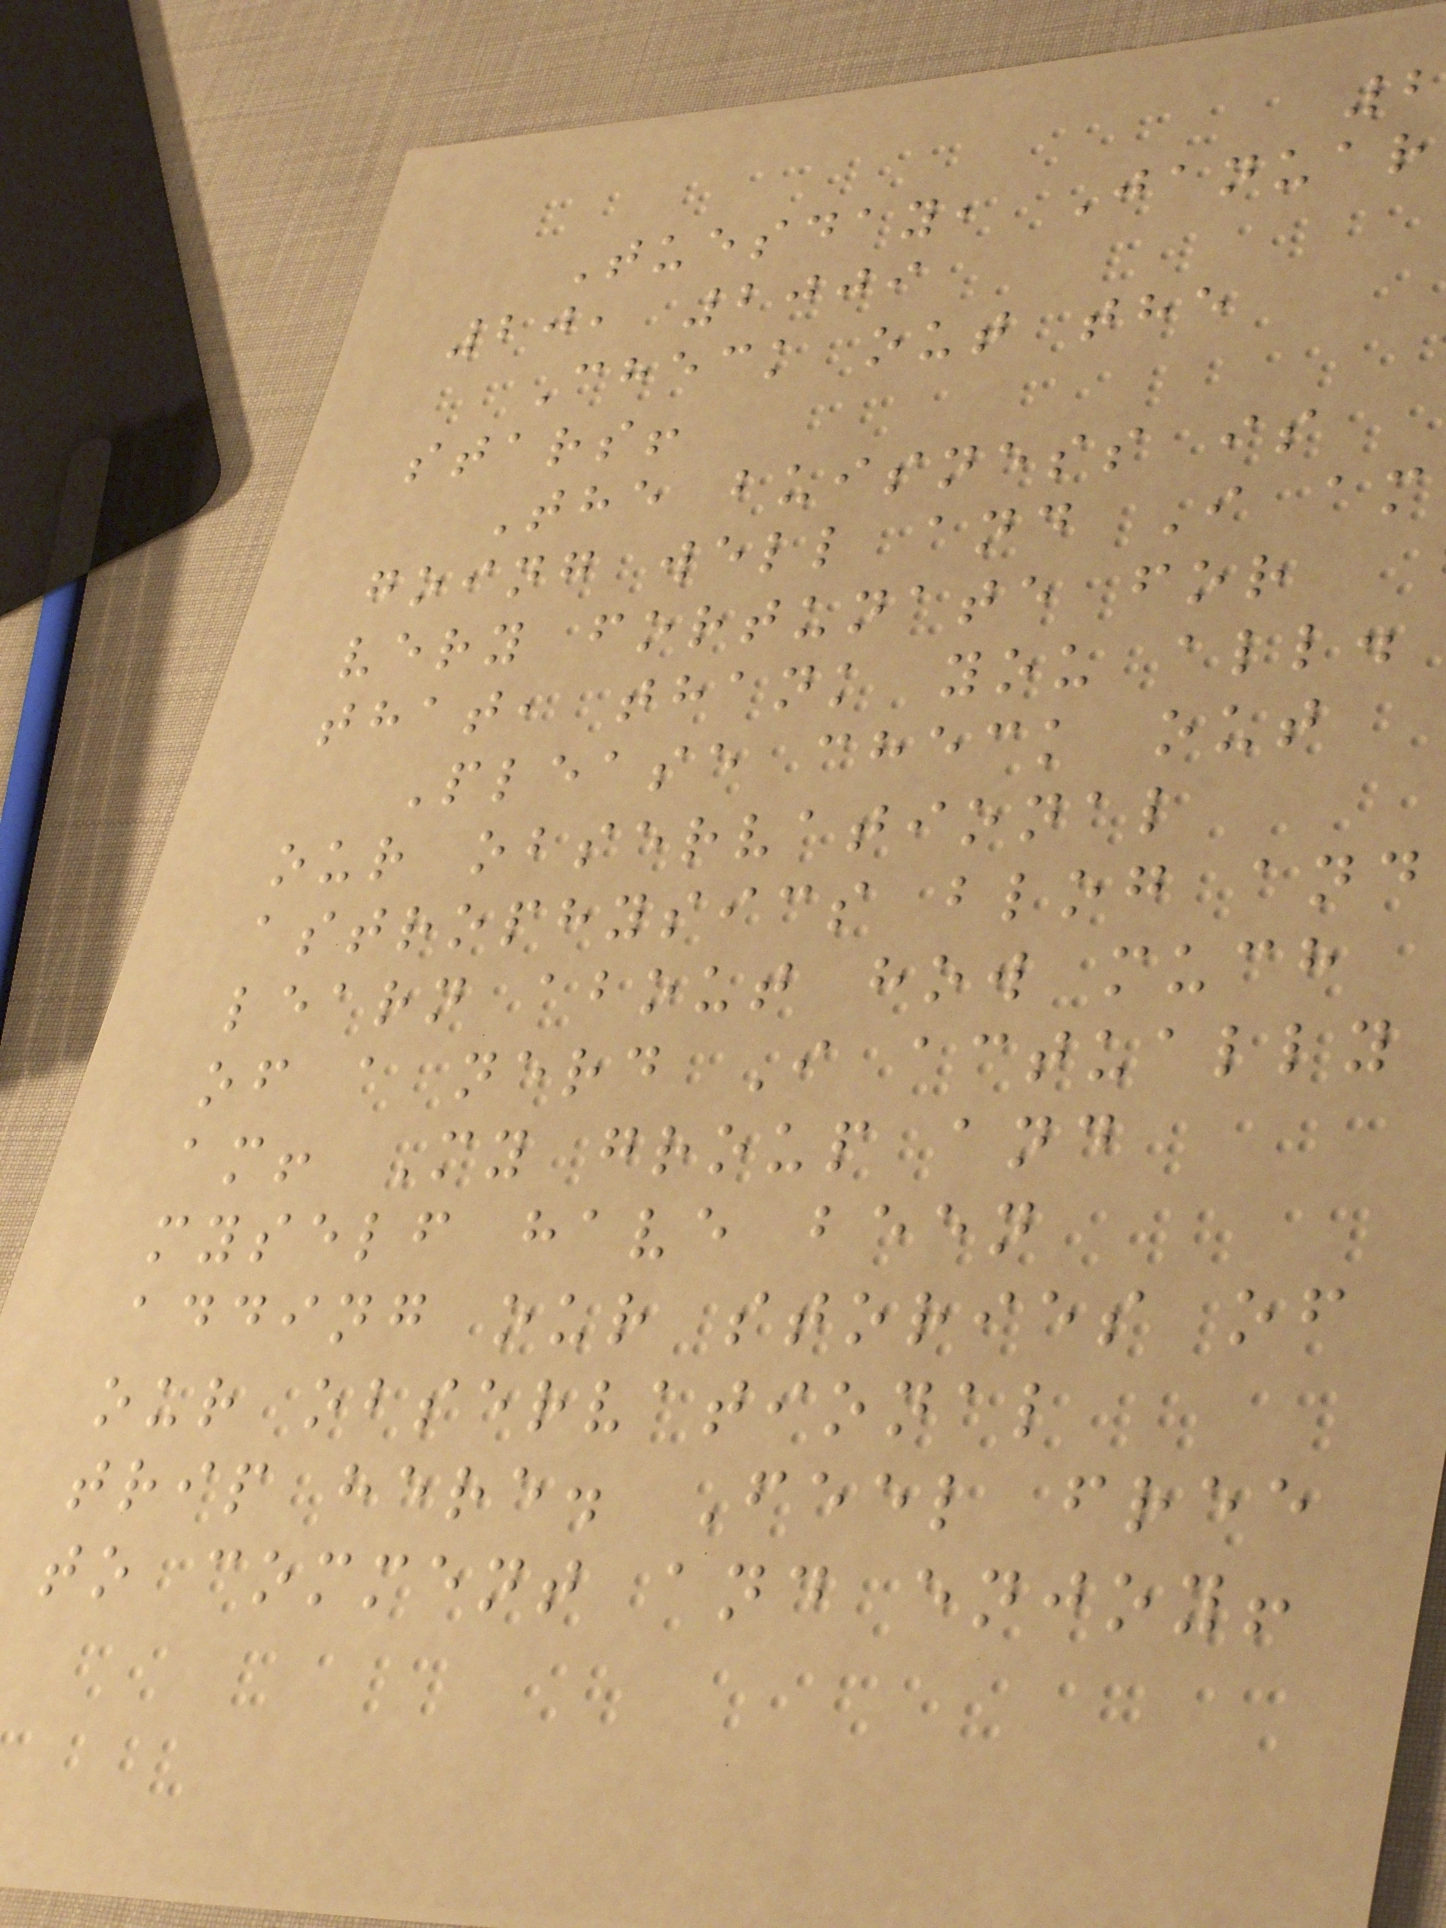Tuesday, Januar
20, 2009
Check out the
stars!
The buisness is
going well and I am
very fortunate for
that, thank you all.
Please check out
our observational
astrophysics blog and
learn about how much
of a nerd I actually
am! My group and
myself have been
adding our stories of
our observational
trip here. Feel free
to comment and enjoy!
